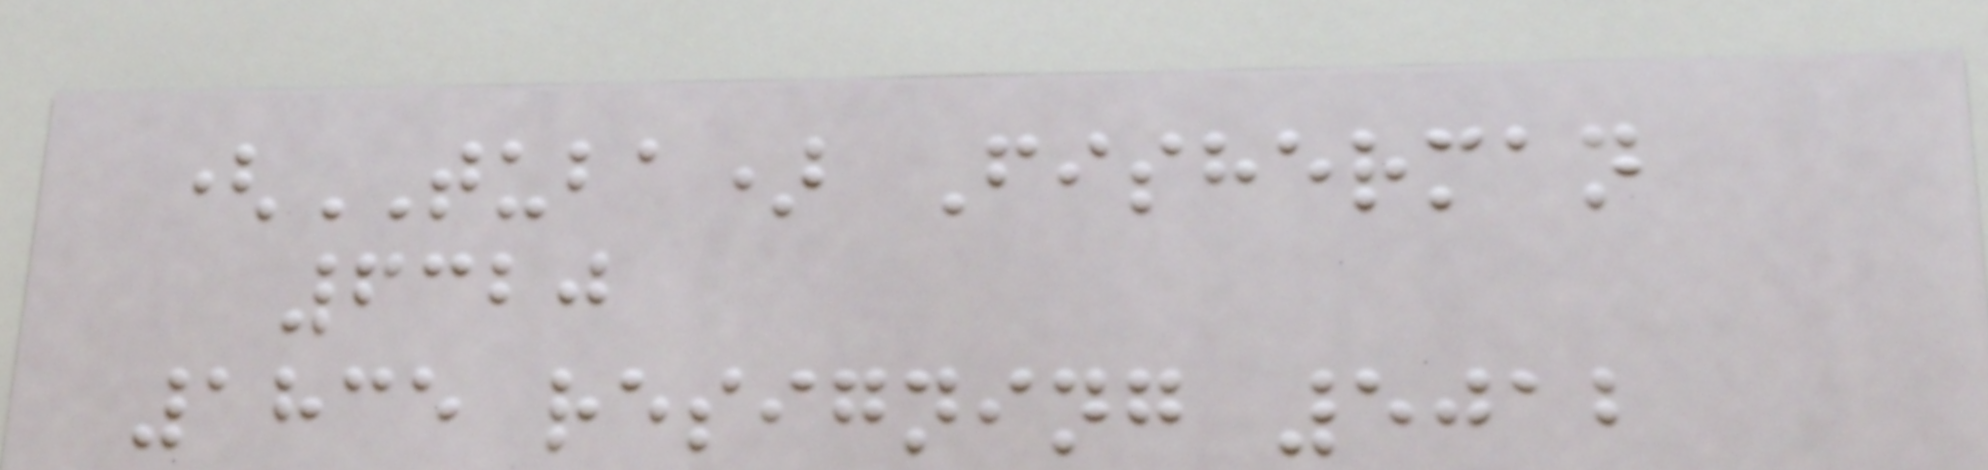(TUBA) Fisherman
6320
1835 resigning 5012
